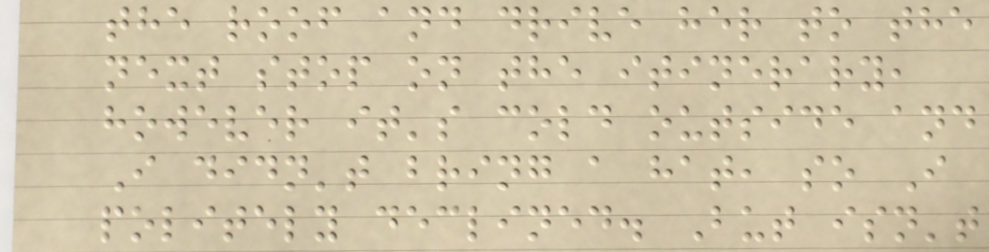the roof and drive her to the
next stop on the itinerary,
however it's cold outside and
I didn't bring a hat, so I
politely declined. But isn't
